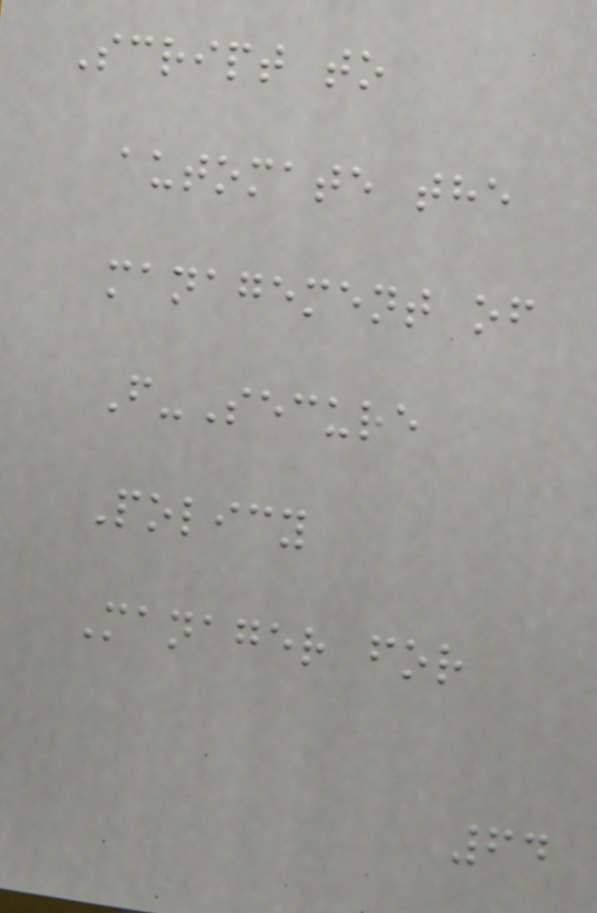Script to
automate the
management of
F-Secure
Policy
Manager for
64
